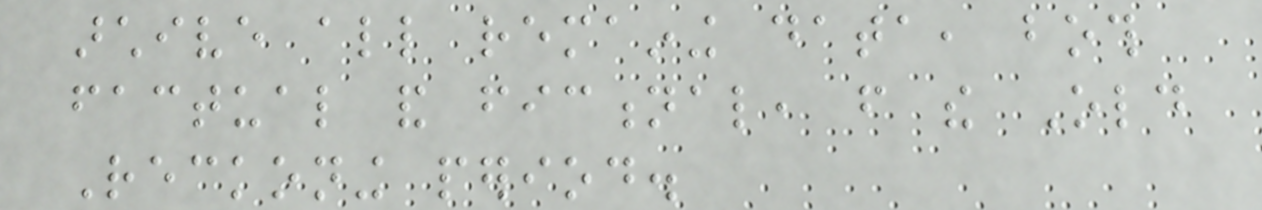archive all remaining data, both
factual and fictional, from the Old
Reckoning period.
